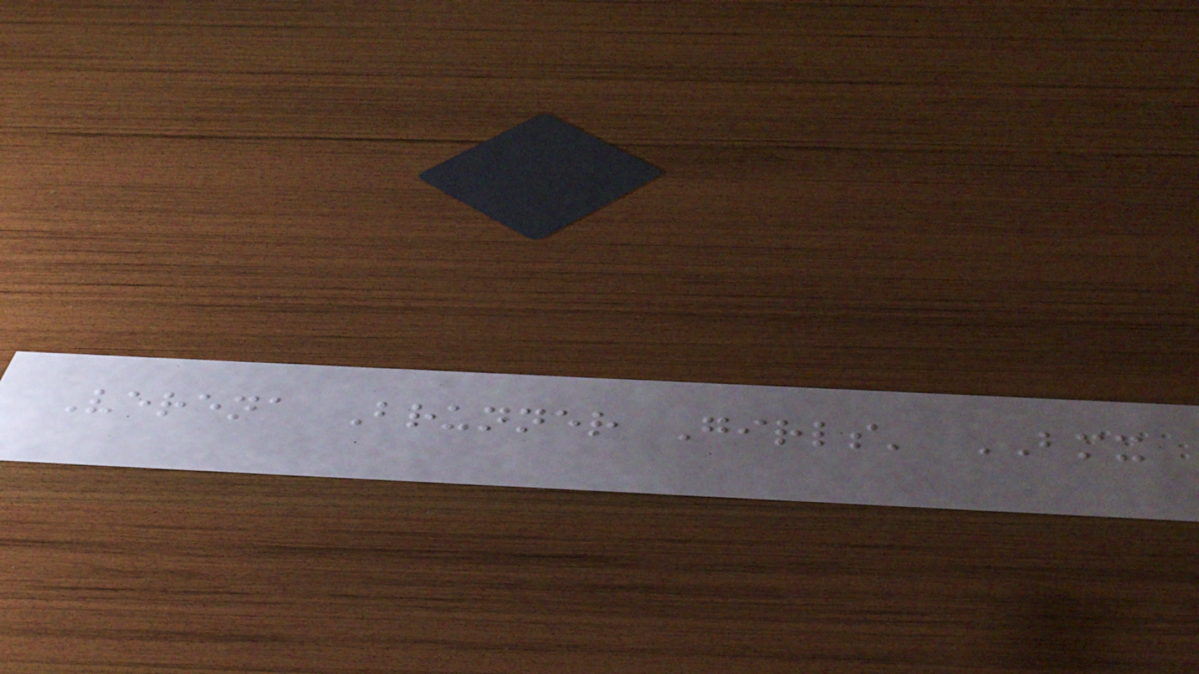Verena Brunner Girls' BMX
